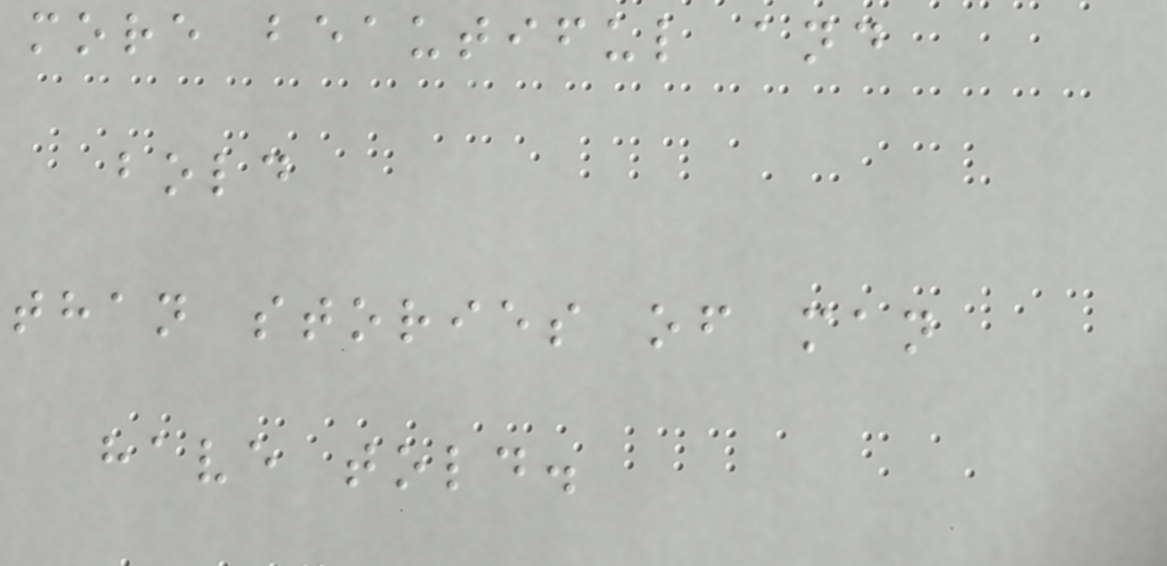more beautiful and
bold
than stories of man
have told.
